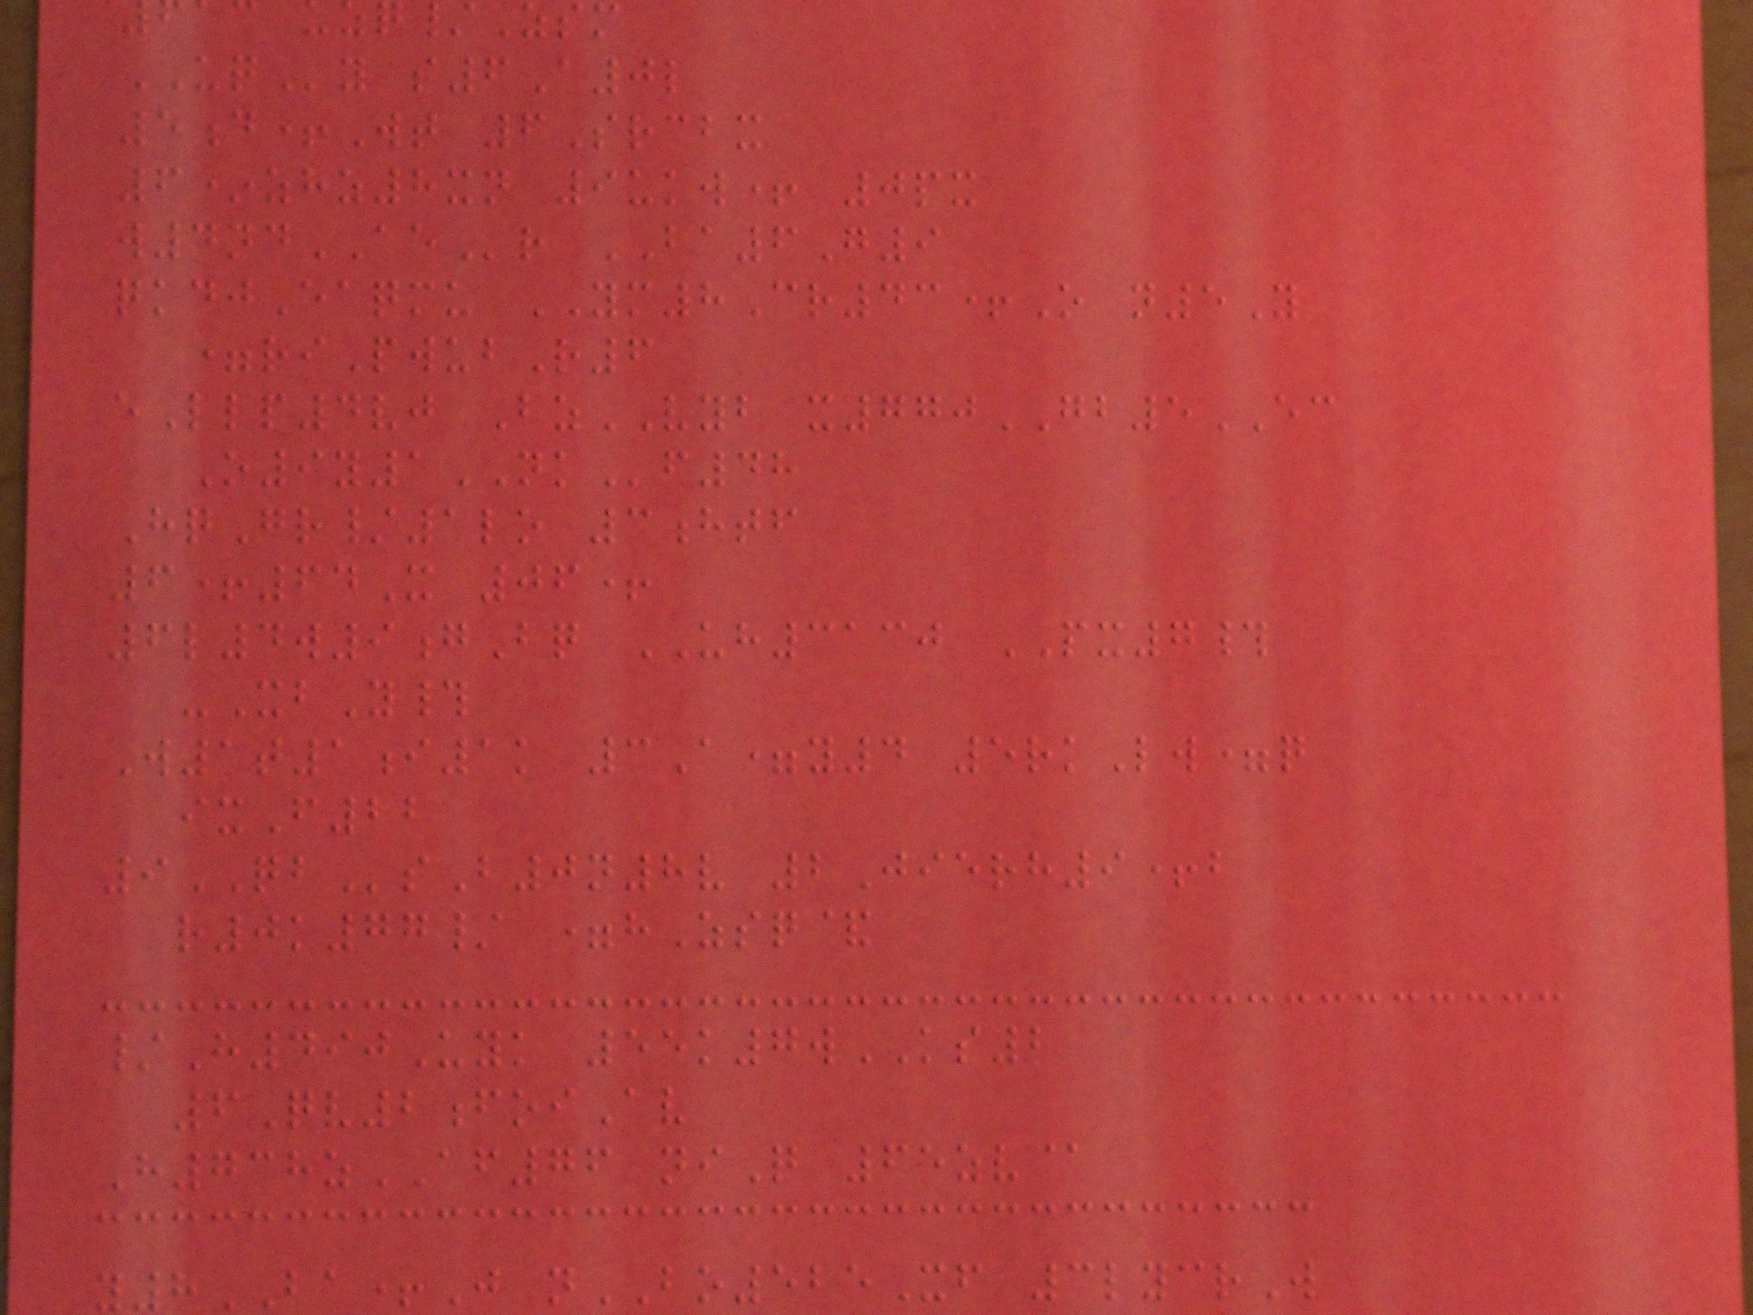Zsm
UQy s6A0l
5d+Wt 6Srcbx
6*zhz8xn 9ukw+ 0px
w4ndAEr BA6G9
qkdjEaqmu YM8Cr43+O n5Y
=riPwubR6
eLlp4vj BzVYB x770GB5EC
O9y1NKf48
HqGr/1lo 3htf
6+64X 06+
6l4w9gBq UH3130 PX7#
-XbY#
W1t1i1k 3A=y4 5rkLw=q
ixF22
9QBsB0n8v 2Jierh9+b
r0k77/ =hZsq&
/H490Uyk 55k7wKS2
6Qv2foiAv
H738zAF76 niQ 65zv@
y8BA+J nBO525Xf 3lycrW
